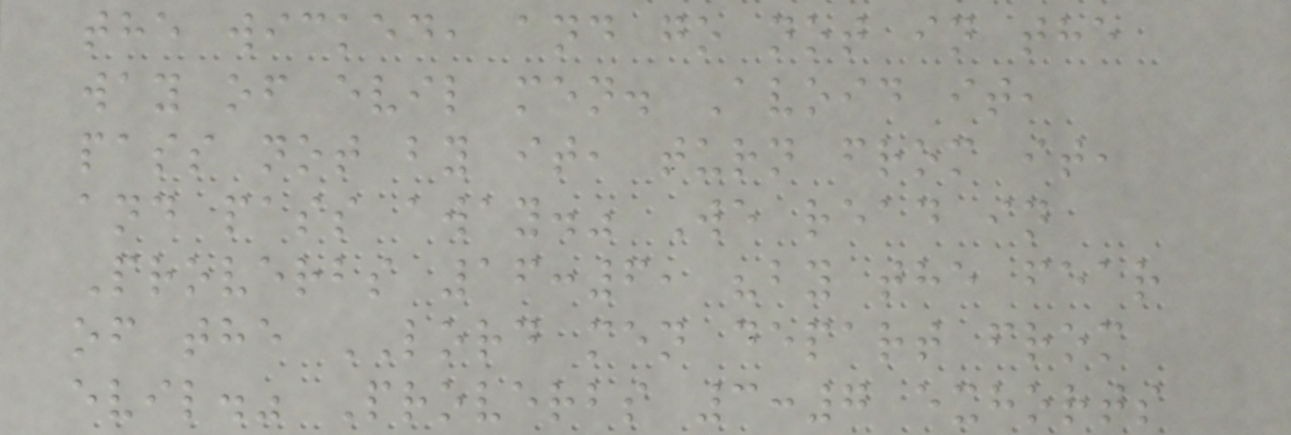the wicked, and go not in the
way of evil men. Avoid it,
pass not by it, turn from it,
and pass away." We read in
Proverbs 16:6, "by the fear
of the LORD men depart from
evil." Proverbs 3:7 exhorts
